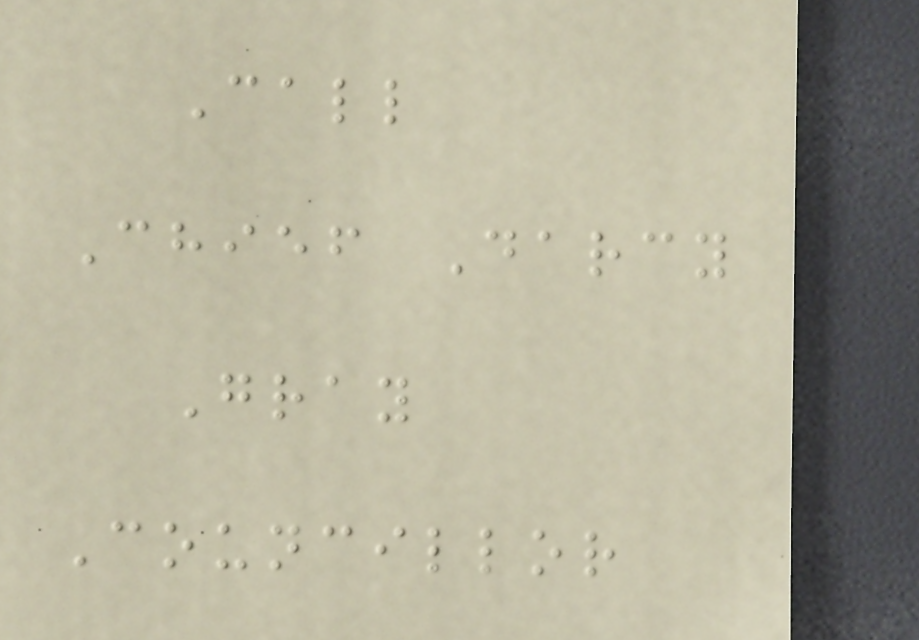Call
Chief Darcy
Gray
Councillor
